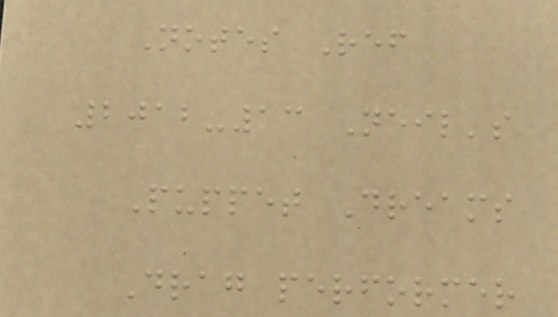Notes Ref
2012-13 Neil's
Puppet Dreams
Drag performer
